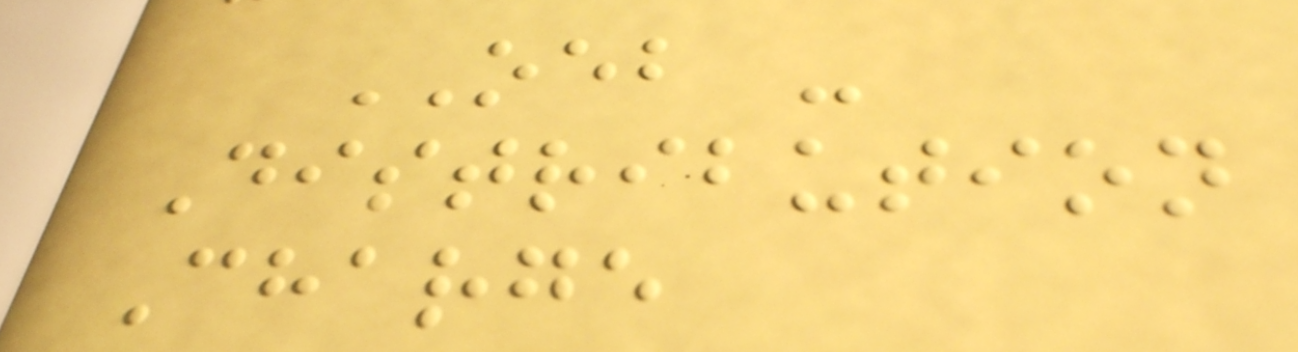OEB -
Distribution
Charge
